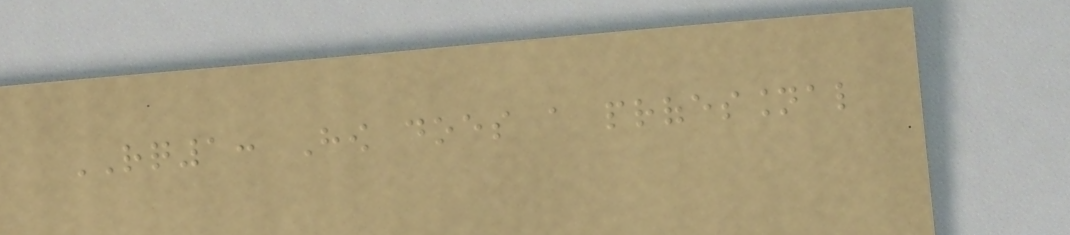RQ1: How does a professional
